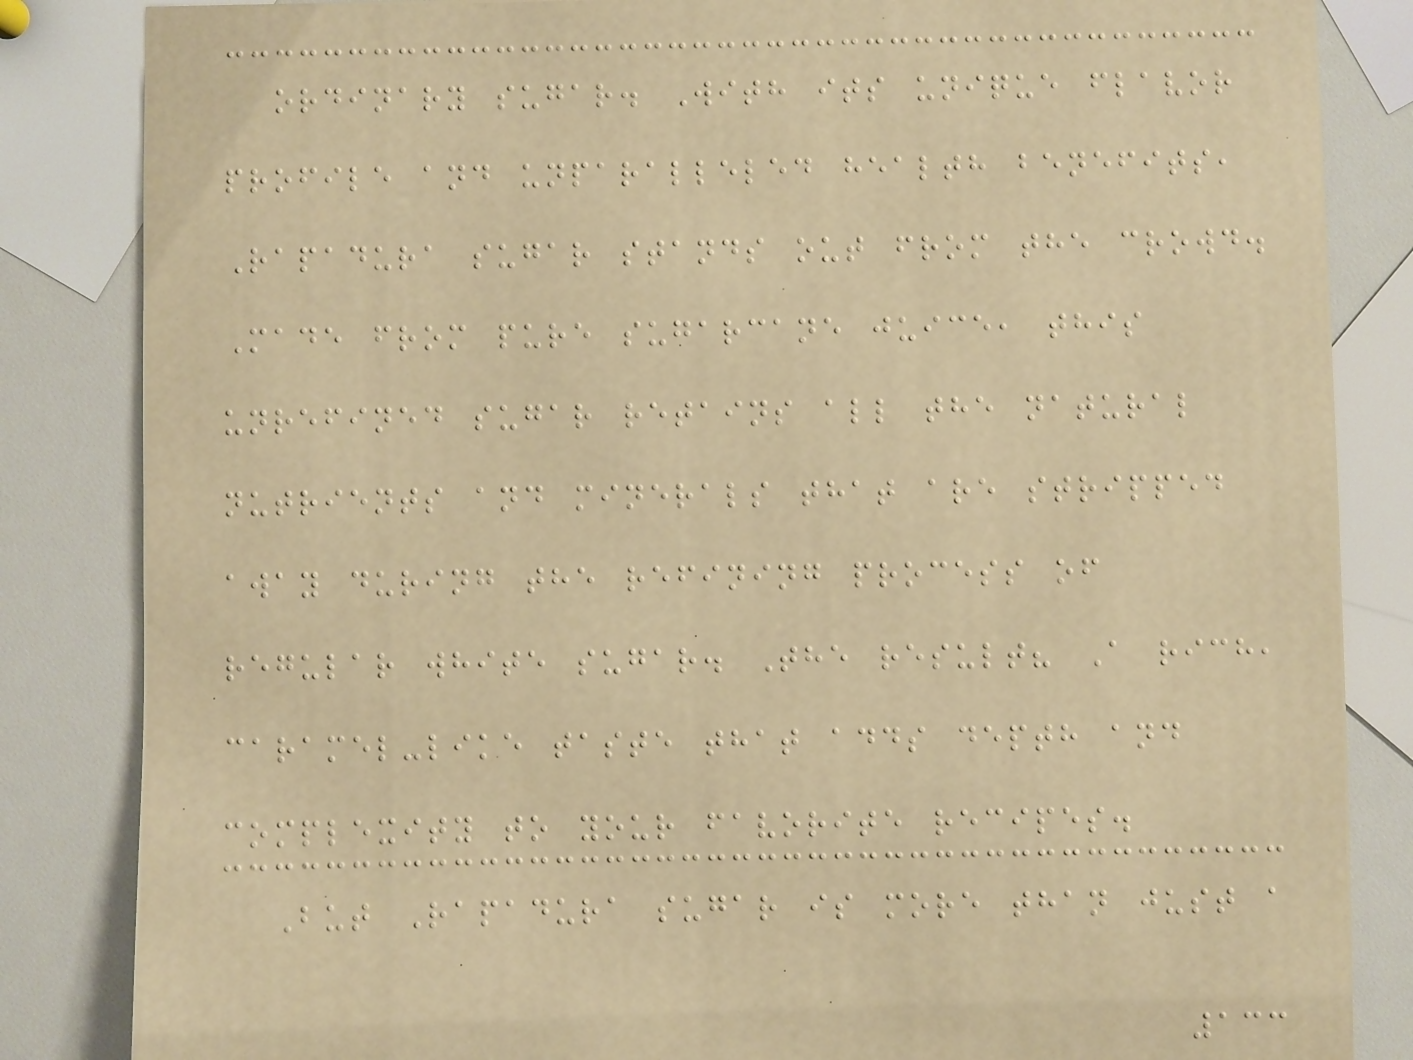ordinary sugar. With its unique flavor
profile and unparalleled health benefits,
Rapadura sugar stands out from the crowd.
Made from pure sugarcane juice, this
unrefined sugar retains all the natural
nutrients and minerals that are stripped
away during the refining process of
regular white sugar. The result? A rich,
caramel-like taste that adds depth and
complexity to your favorite recipes.
But Rapadura sugar is more than just a
133
